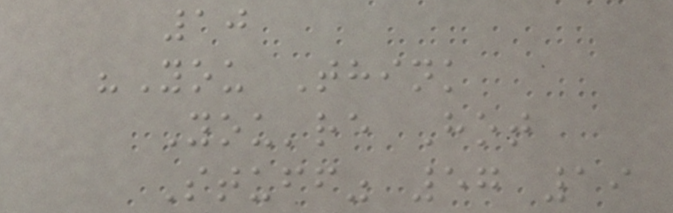10
"You Think
You're Hot
Stuff" 57 19
